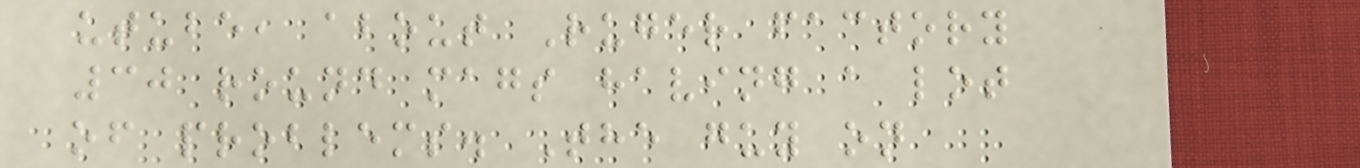utube, about Ruger factory
30 round mags having a lot
of problems. The guy on
